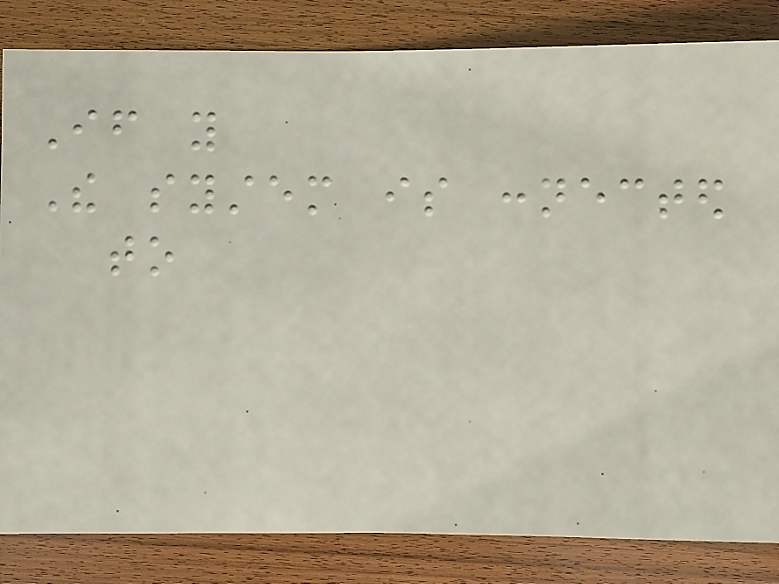If you
The system is connected
to
